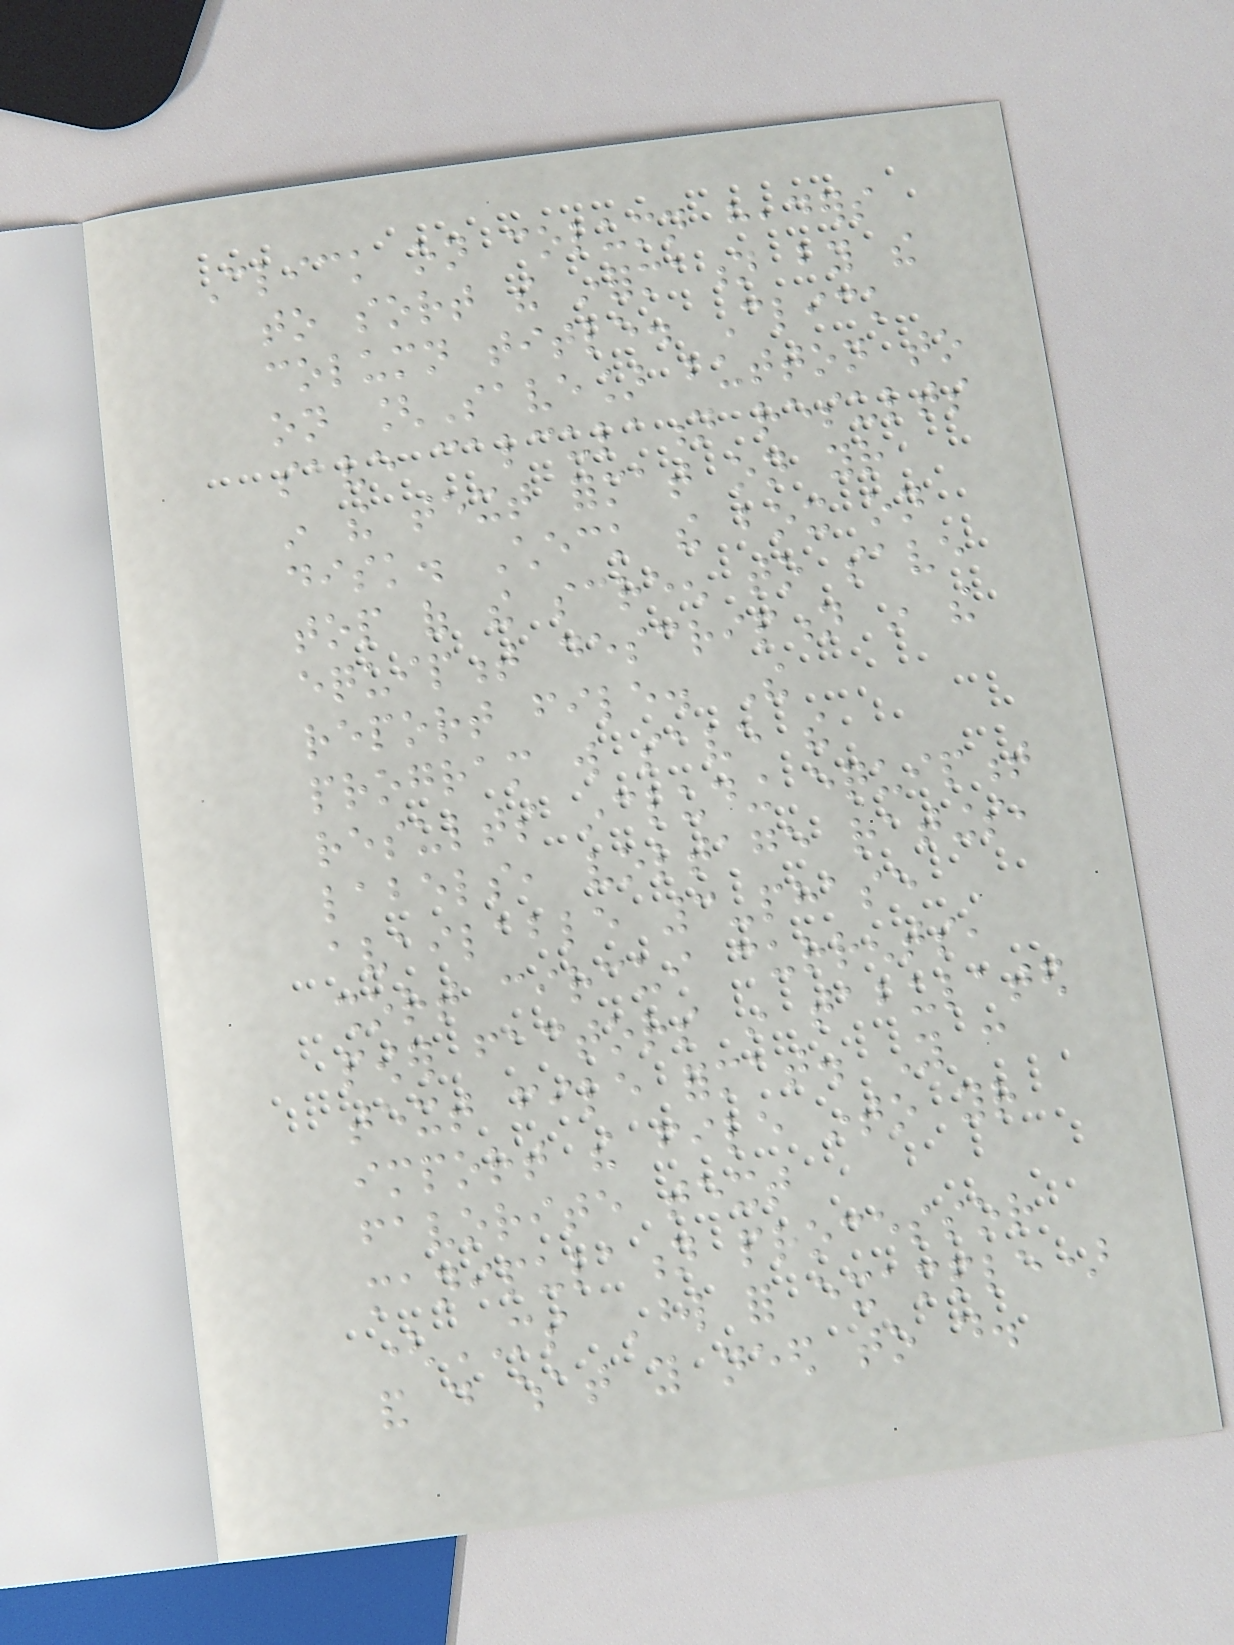Click on column headers
to sort the information by the
column title. Click
on [Save] button to
save calculation results
in the text format on your
disk. Check the box on
top of the screen to save
equipment description in the
report file. The
program will save the
results including equipment
labels, voltage ratings,
available 3-phase
short circui currents,
power factors in tabulated
text file format. You can
import the file into your
favorite text
manipulation processor
(MS Word for example)
and do what you need to do.
